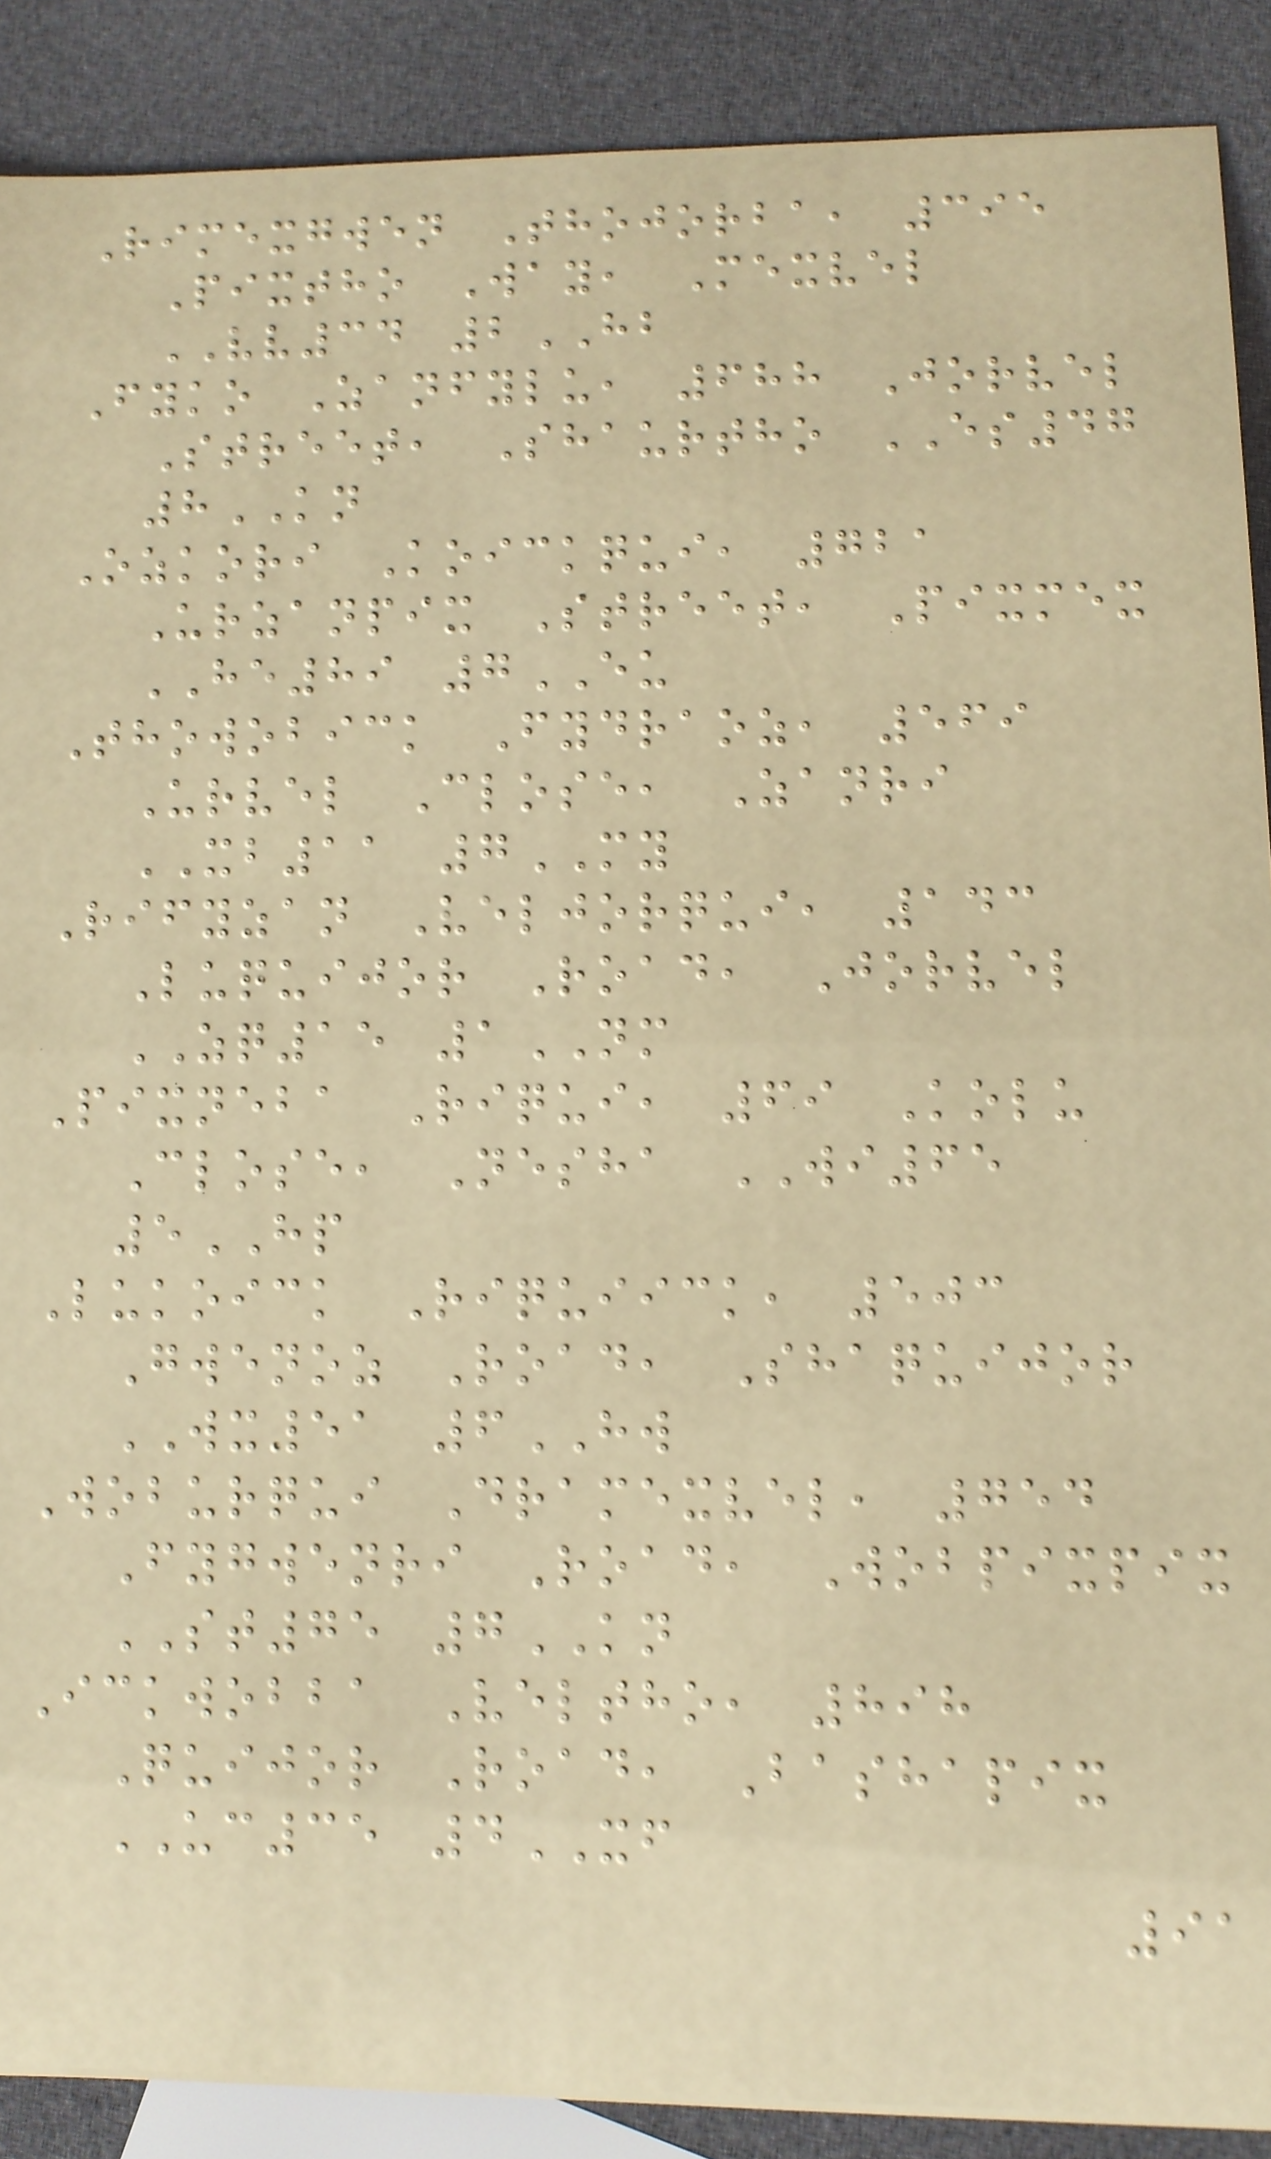Rimexgwen Thojorba, 395
Pixtho Way, Mexvel
VV34 2HB
Fyko Zanfylu, 688 Jorvel
Street, Shaurtho ES47
8KN
Ozkori Koickqui, 721
Urzanpix Street, Pixmex
HE89 7EU
Thowobick Fydraoz, 569
Urvel Close, Zanri
XB11 7MY
Rifyzan Veljorqui, 143
Luquijor Road, Jorvel
ZQ15 1NM
Pixneba Riqui, 69 Kolu
Close, Nesha WI65
5HP
Lukoick Riquiick, 503
Gwenoz Road, Shaquijor
WX51 6HW
Woburqui Dramexvel, 754
Fygwenri Road, Wobpixpix
ST75 7KN
Ickwobba Veltho, 898
Quijor Road, Bashapix
UC35 4XF
91
